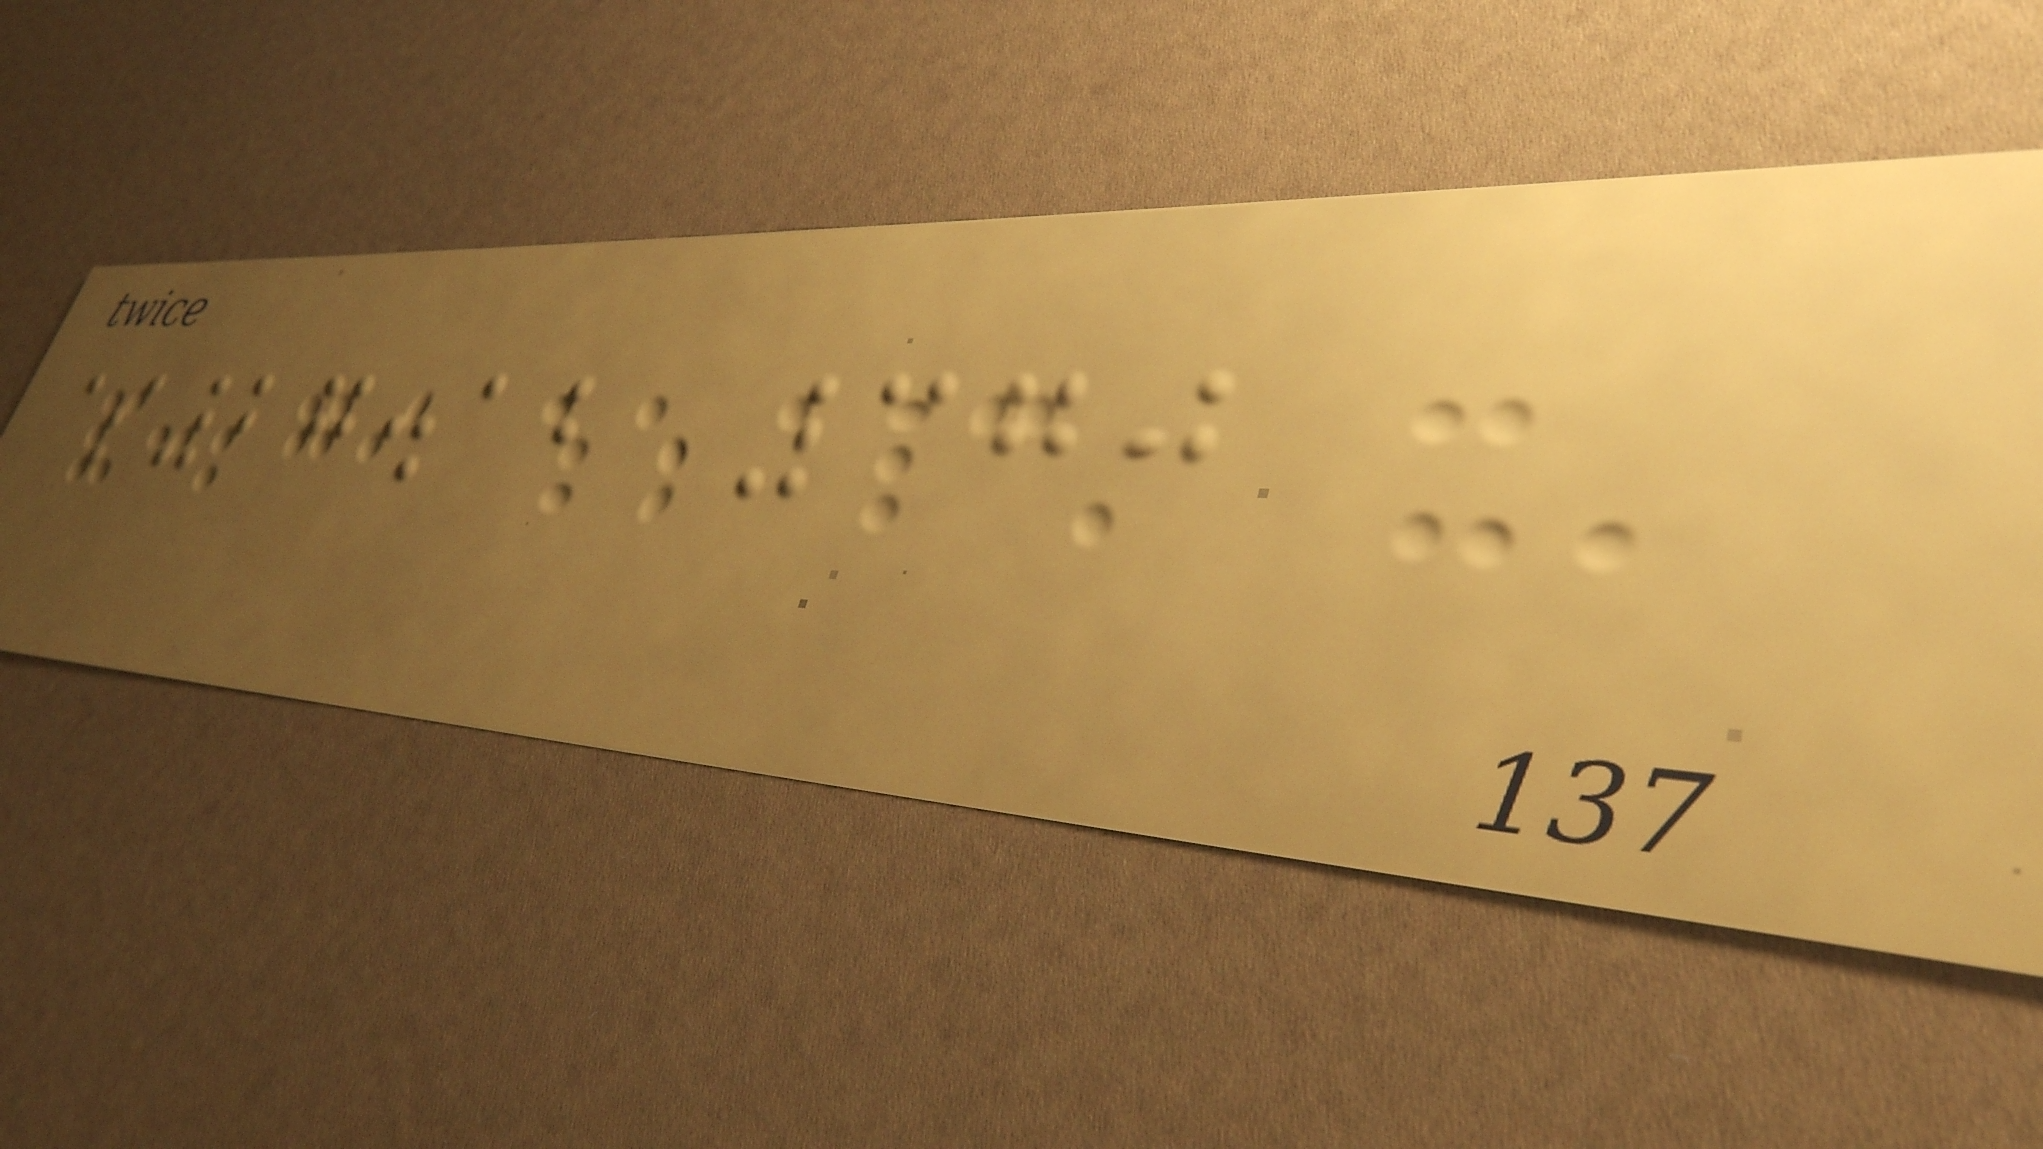$27.12 370
